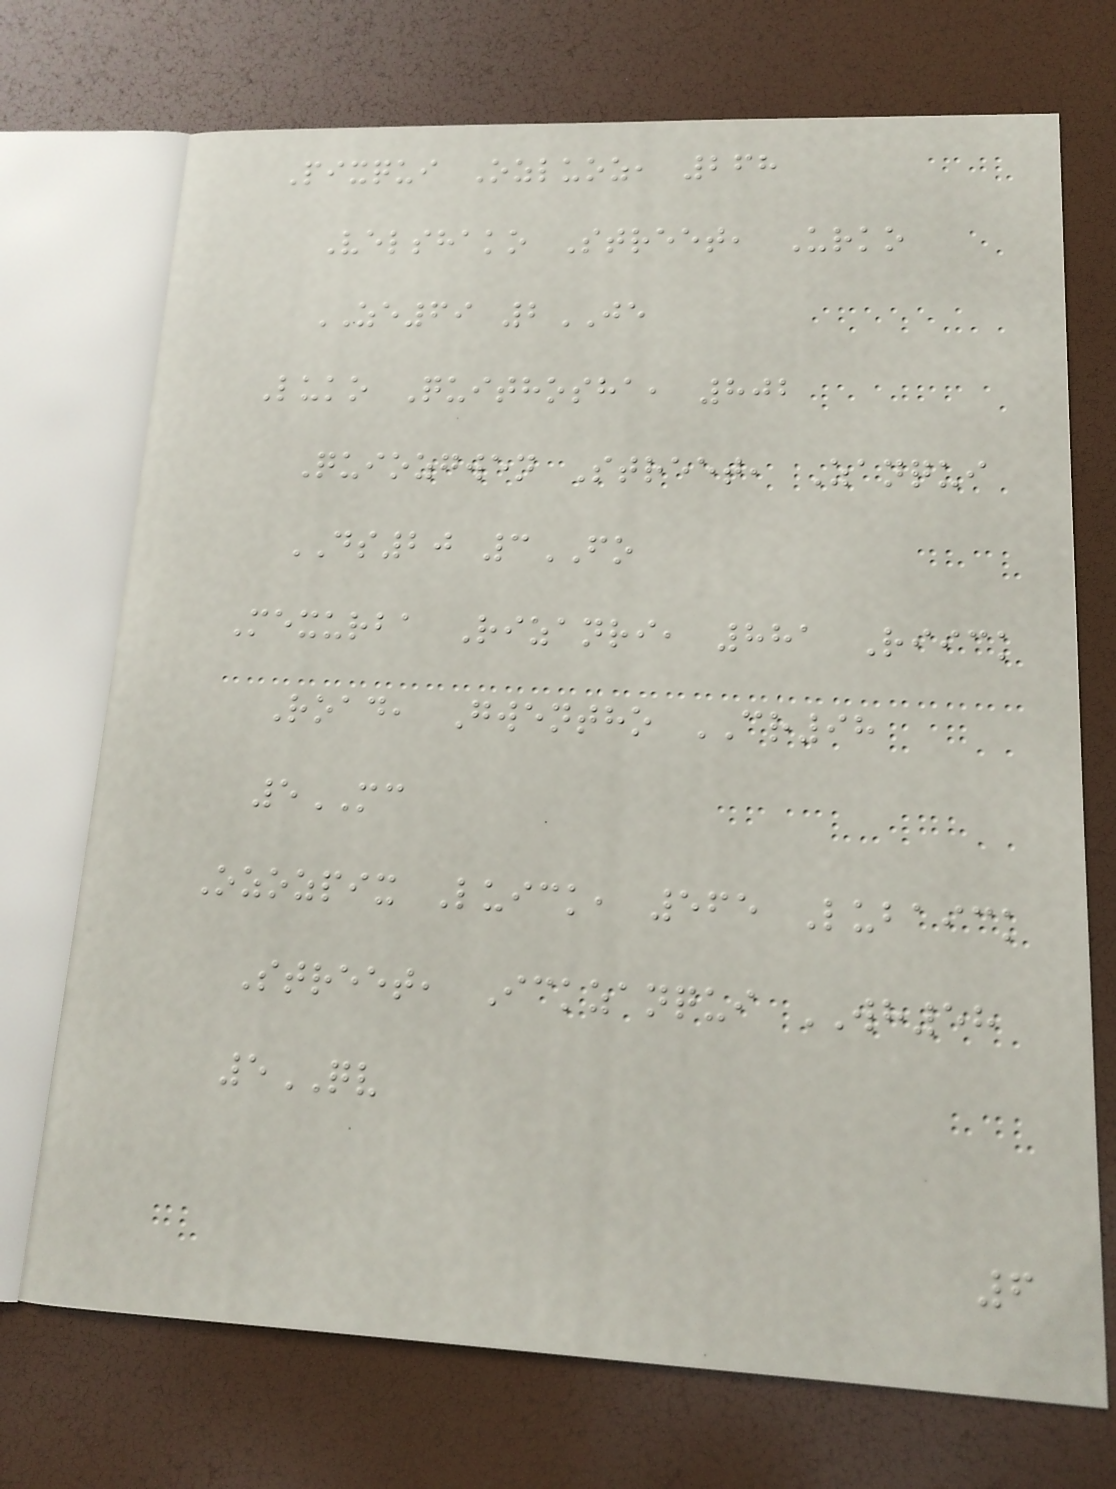Pixqui Ozluoz, 268
Velshako Street, Urko
ZE69 2JE
Luko Quithosha, 802
Quiozgwen Street, Zanqui
DS20 3FO
Mexurba Rizanri, 881 Riick
Road, Gwentho CR98
5MC
Ozozpix Luick, 565 Lubaick
Street, Ickzanqui WH58
5QV
6
